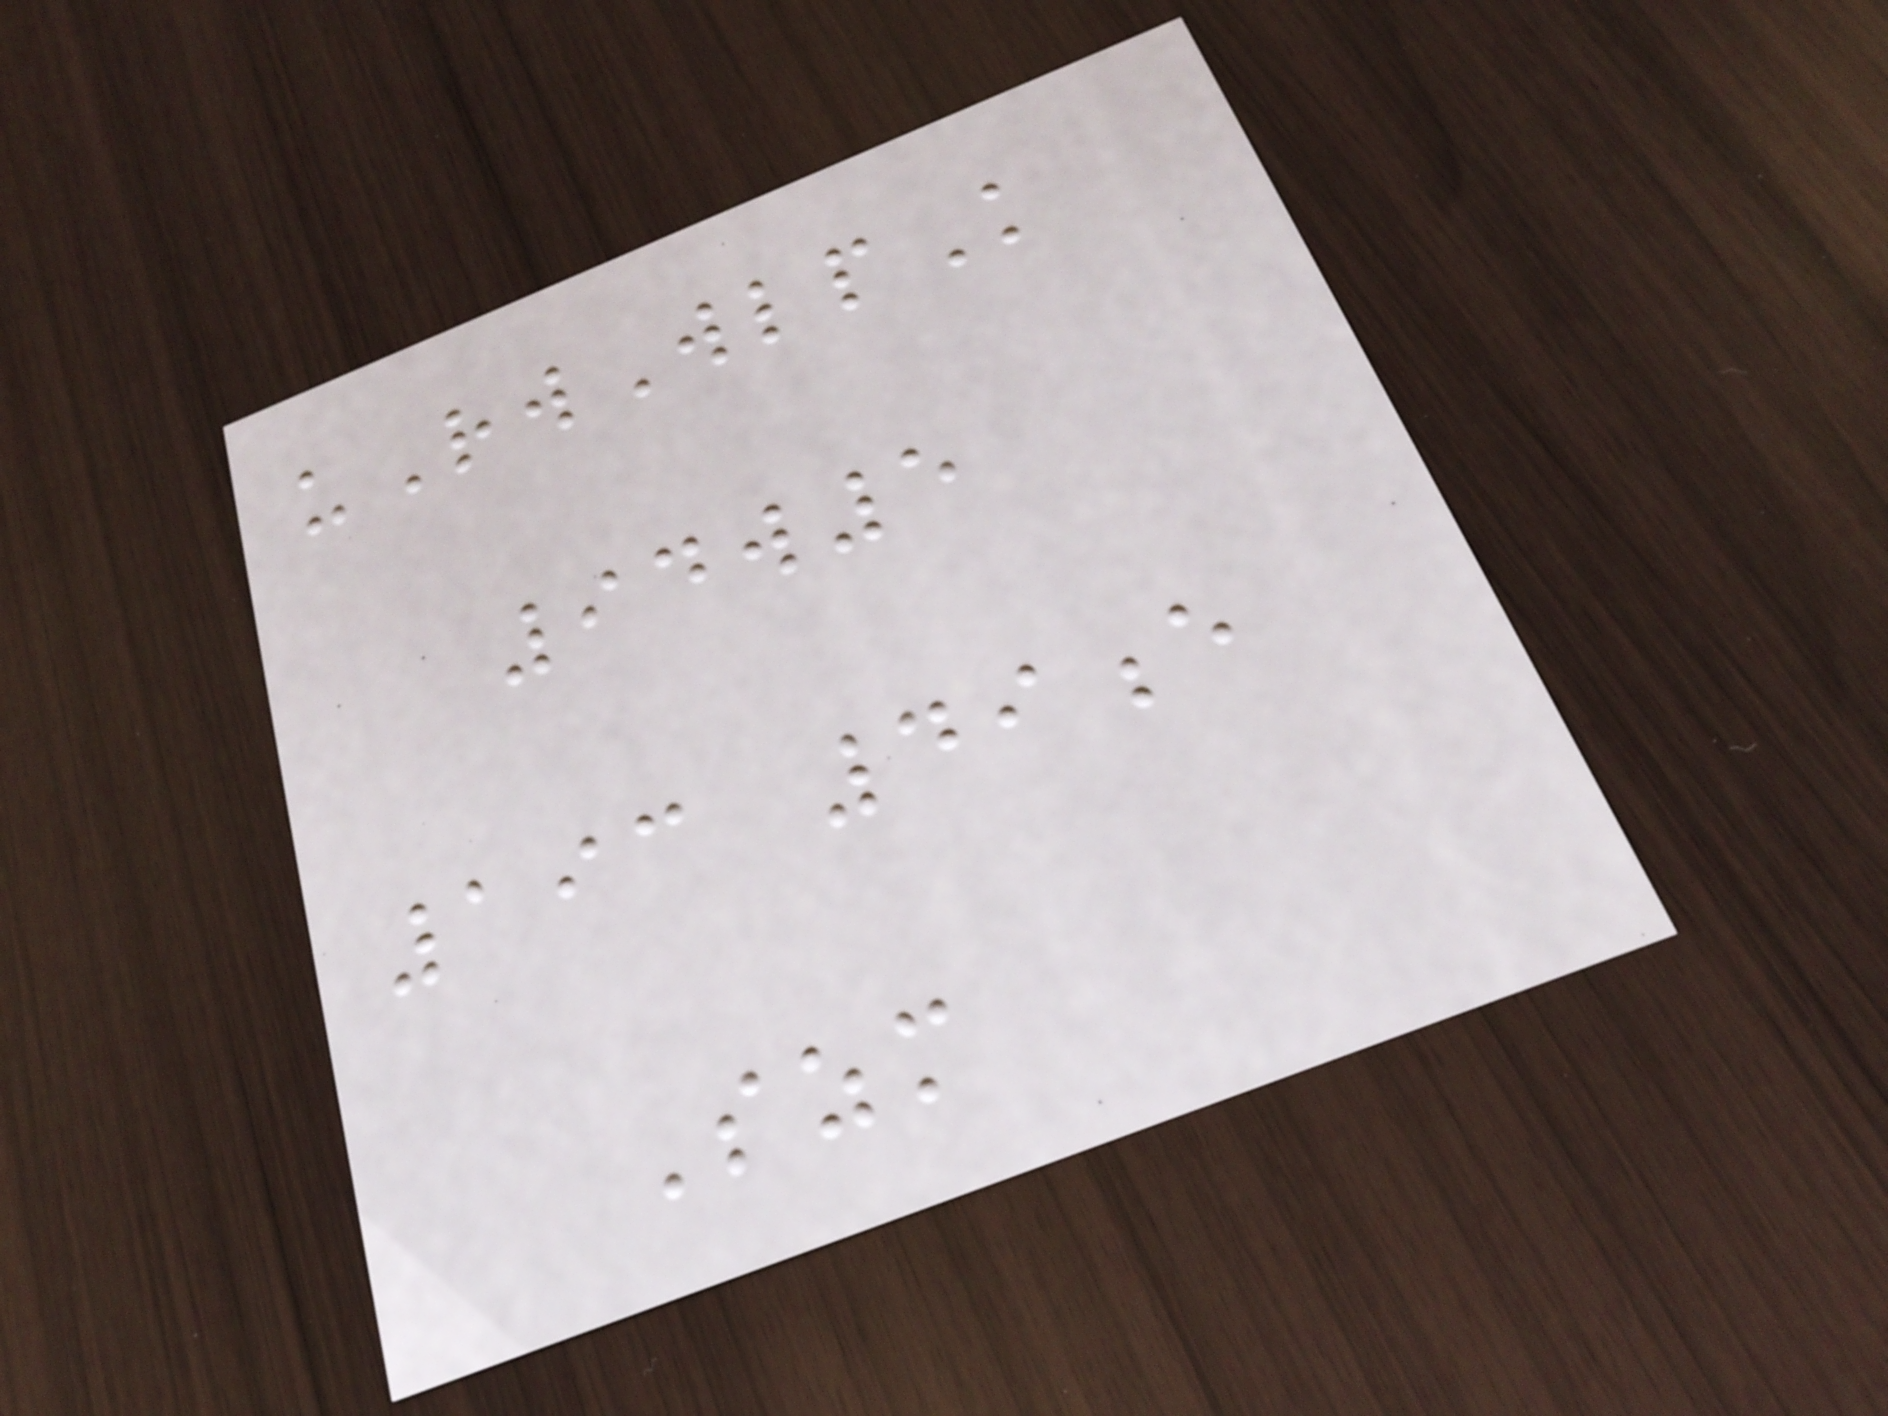uRwWlpK
94w5
193 49e
Szm
